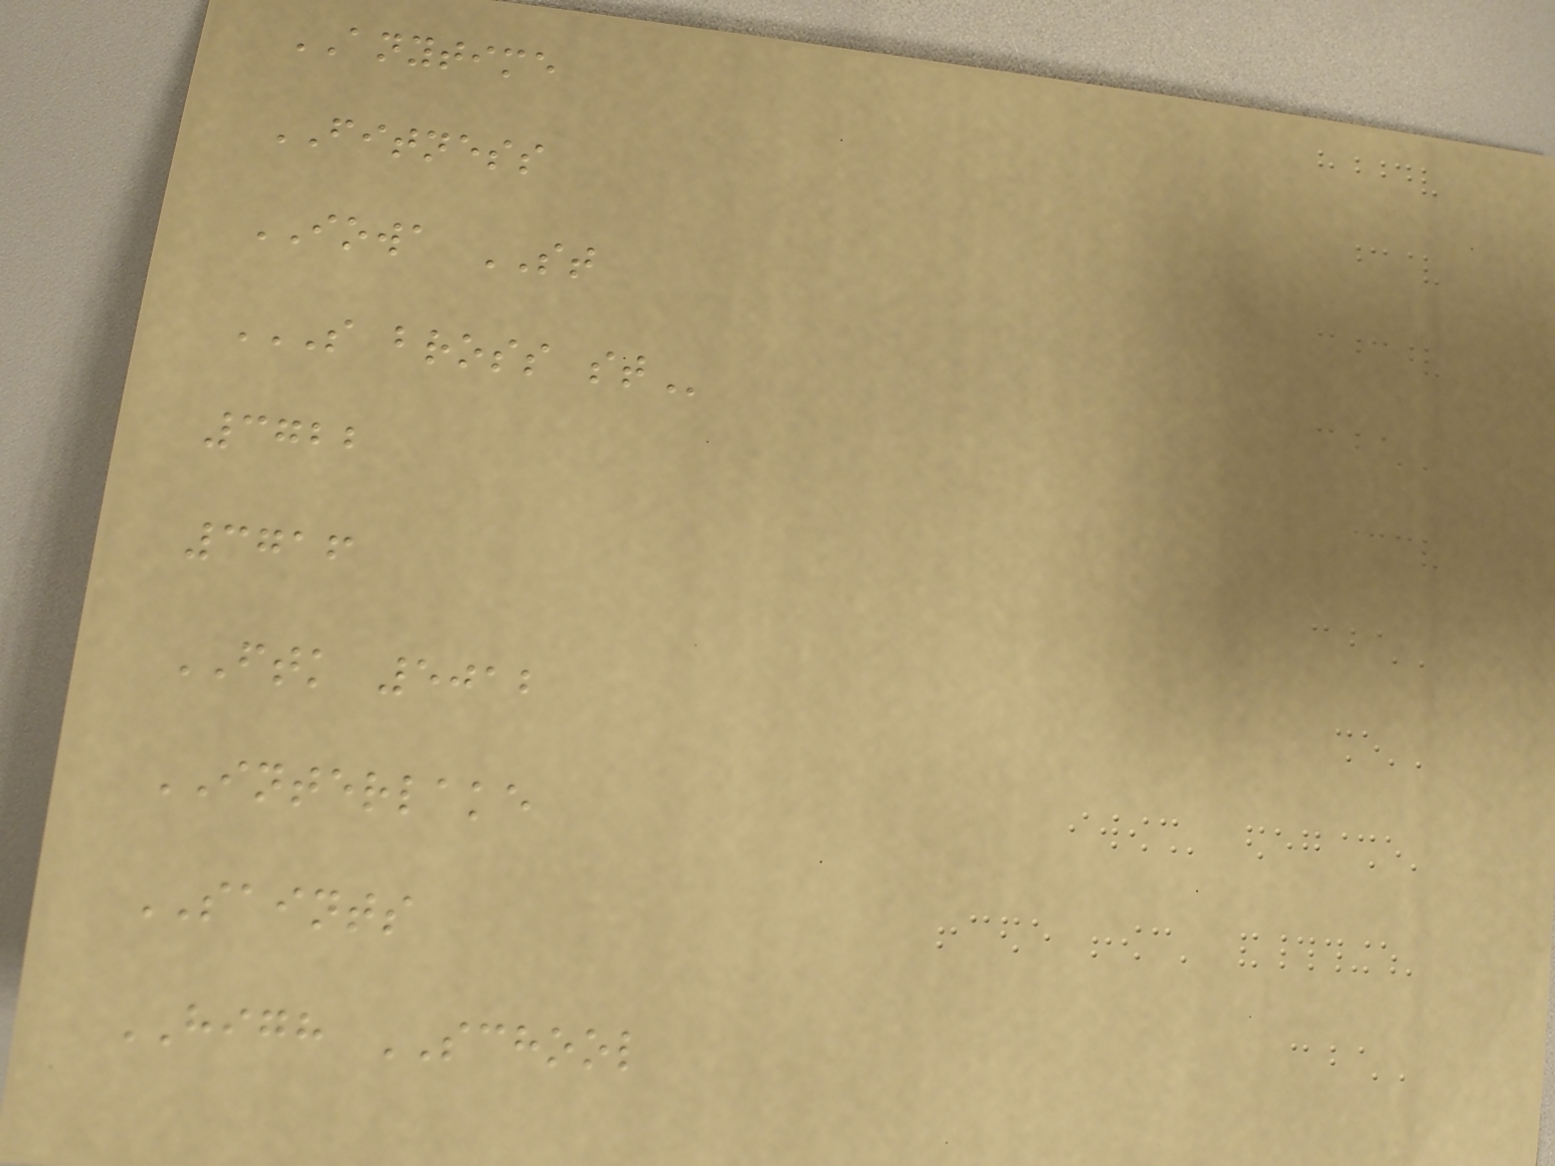ANYTIME
FITNESS
IOWA ST
S BROSS ST
3722
3716
FTK 5012
INTERLAKE
SAINTS
HIGH SCHOOL
